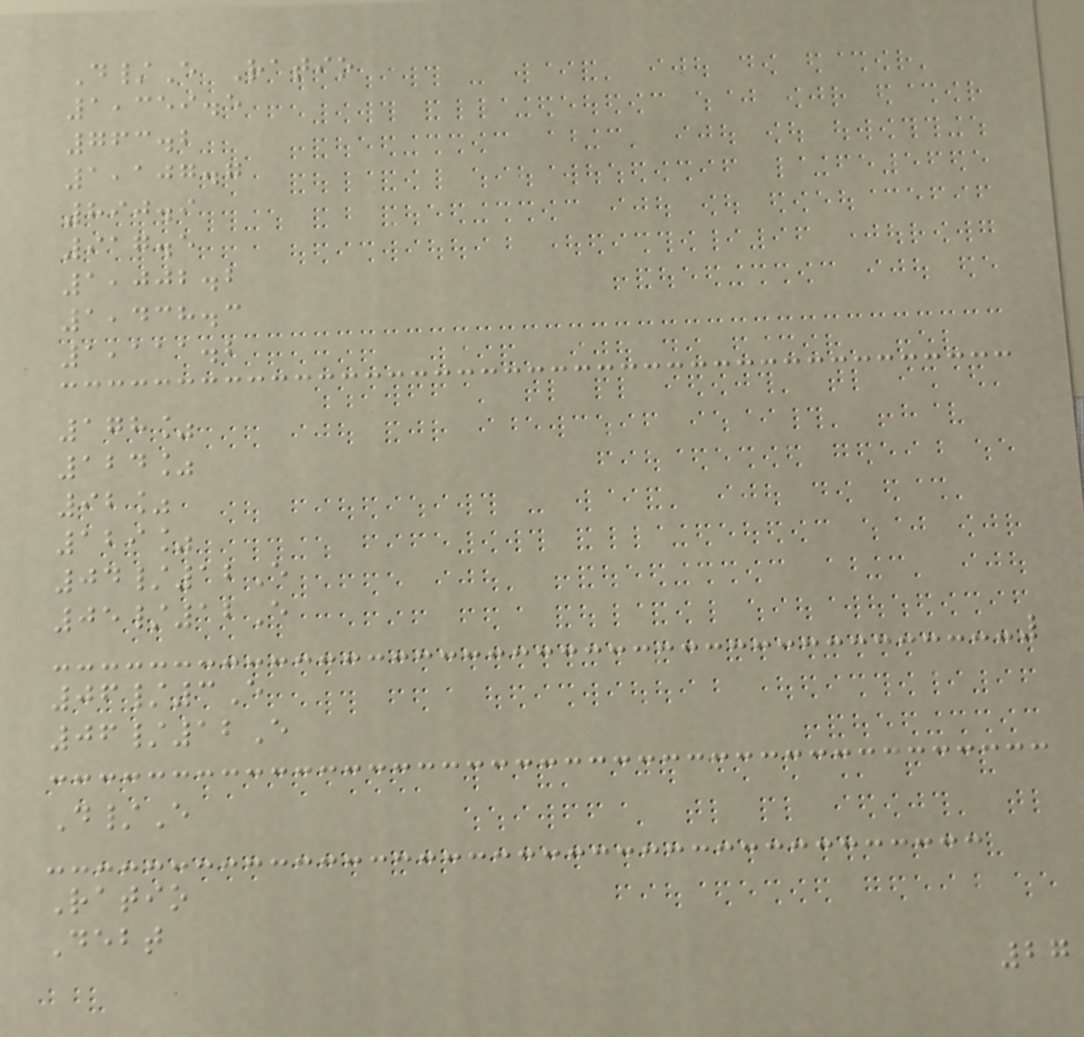D/E Ratio
1,359.5
763.2
1,107.7
890.9
917.5
1,002.2
1,438.3
1,111.2
178%
124%
92%
129%
04/12E
05/12E
06/3E
06/12E
D/E
Ratio
Debt
27
